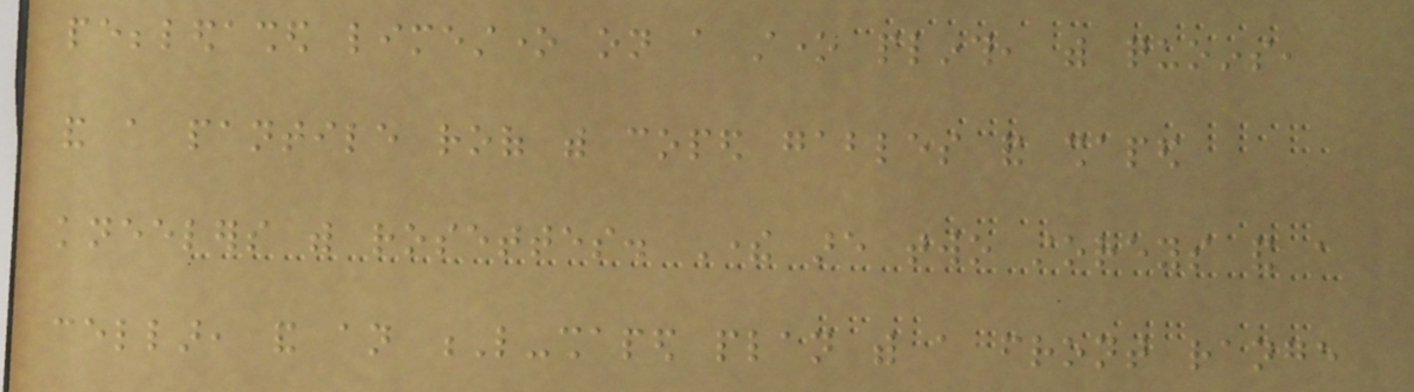pebbledashed limestone on a stone plinth, with quoins,
and a pantile roof with coped gables and shaped
kneelers with rosettes. There are two storeys and a
cellar, and an L-shaped plan with a front range
